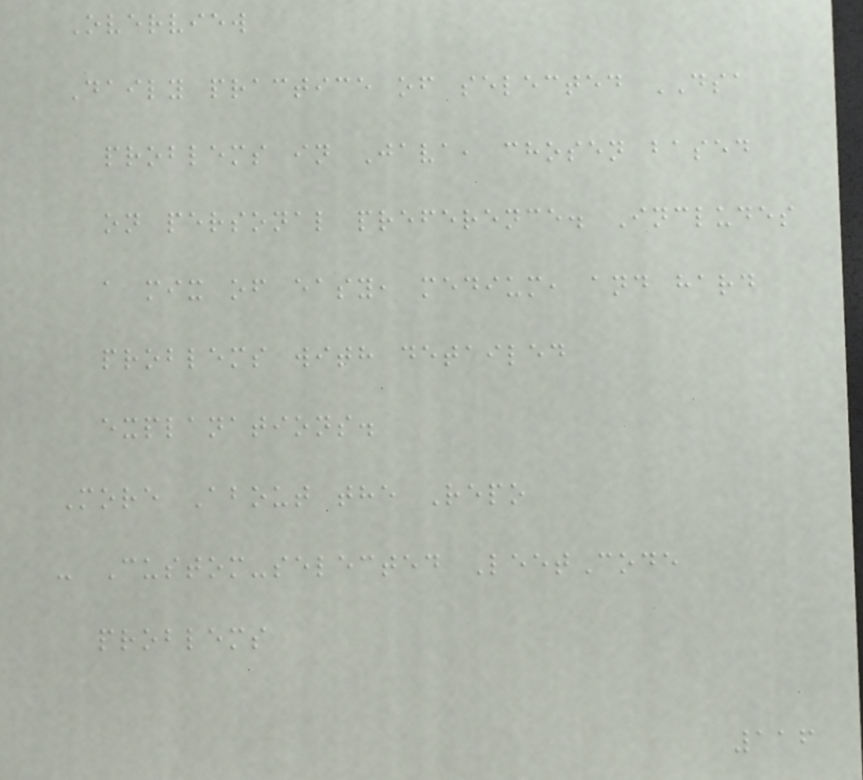Overview
Daily practice of selected DSA
problems in Java, chosen based
on personal preference. Includes
a mix of easy, medium, and hard
problems with detailed
explanations.
More About the Repo
- Custom-selected LeetCode
problems
116
